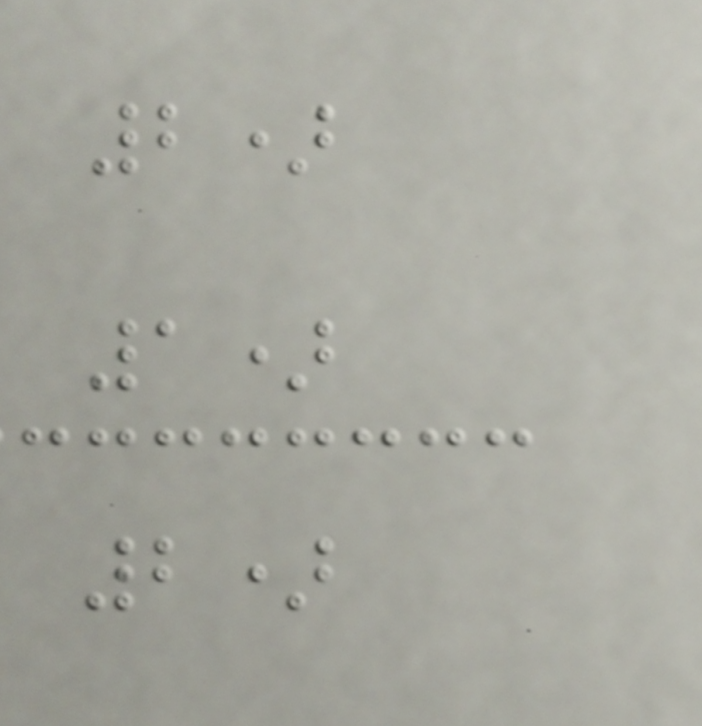2)
1)
2)
